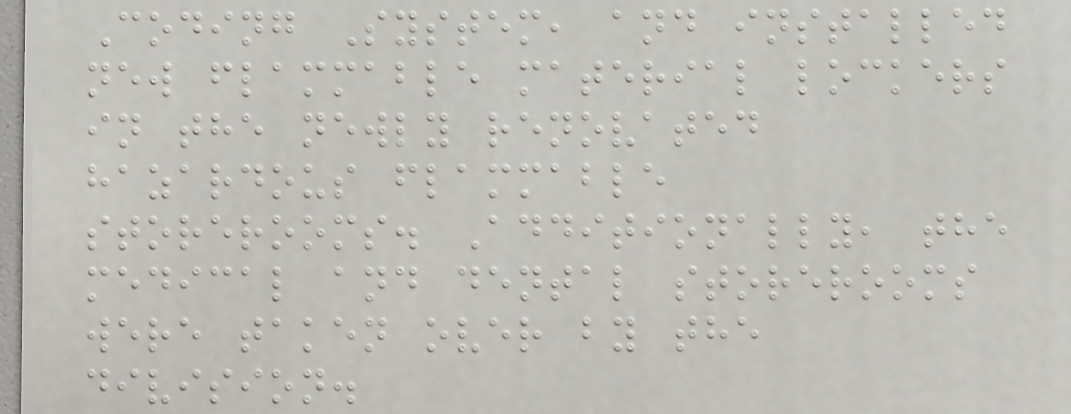Coding System, and installed
new flammable material lockers
in the newly renovated
hazardous flammable
storerooms. Additionally, the
medical and dental storerooms
were taken over by the
division.
